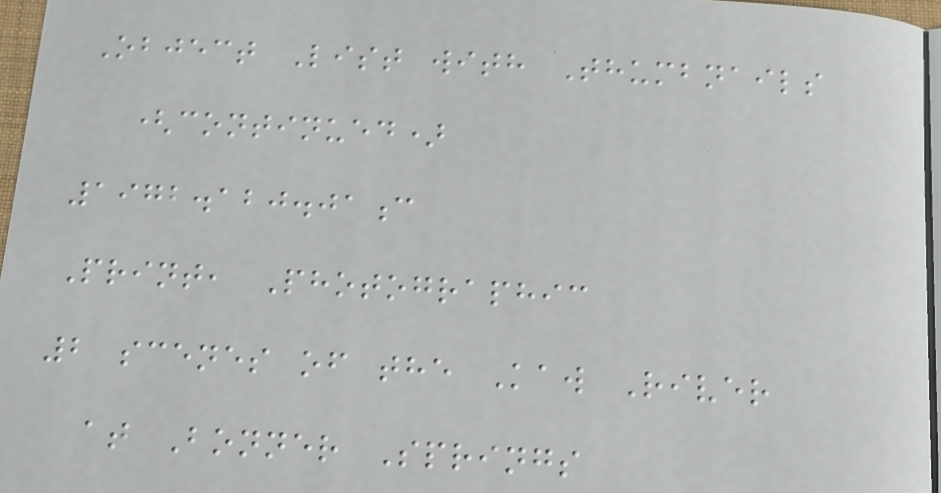Object List with Thumbnails
(continued)
1972.120.01c
Print, Photographic
2 scenes of the Kaw River
at Bonner Springs
